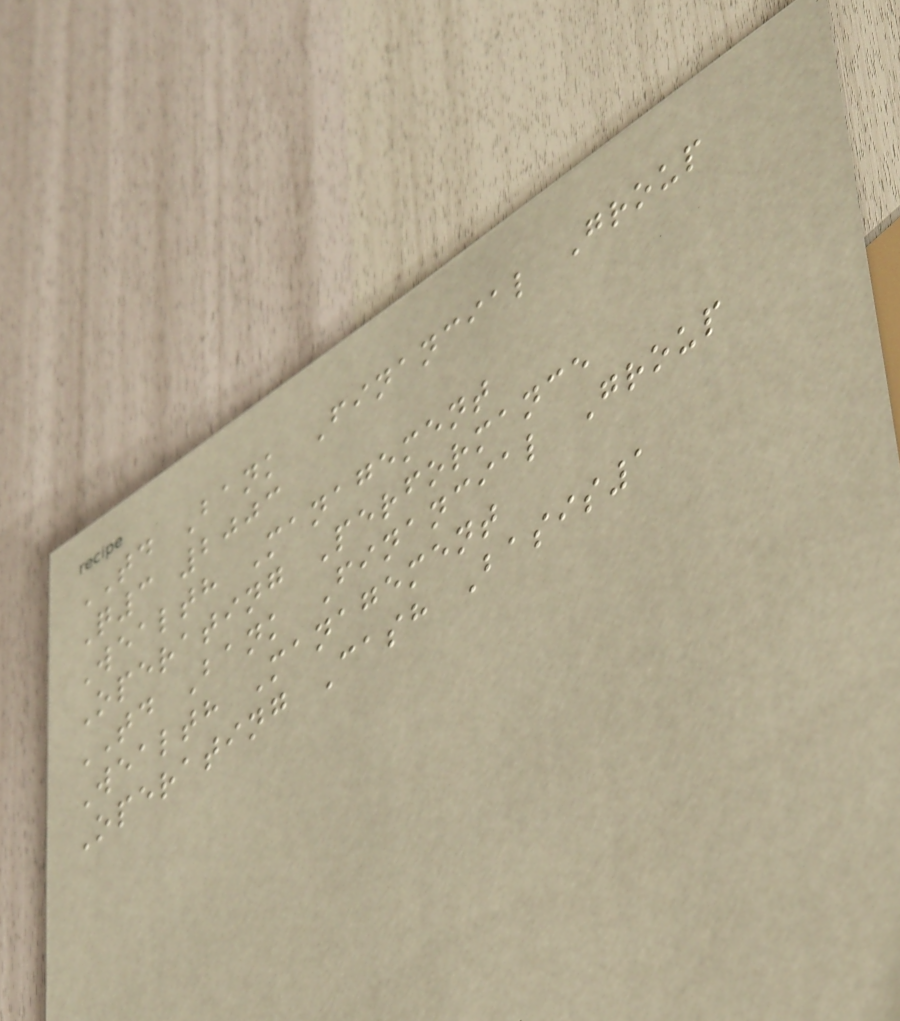TD Bank Financial Group
Q3 2003
Wealth Management
Operating Performance
TD Bank Financial Group
Wealth Management
Operating Cash Basis1
